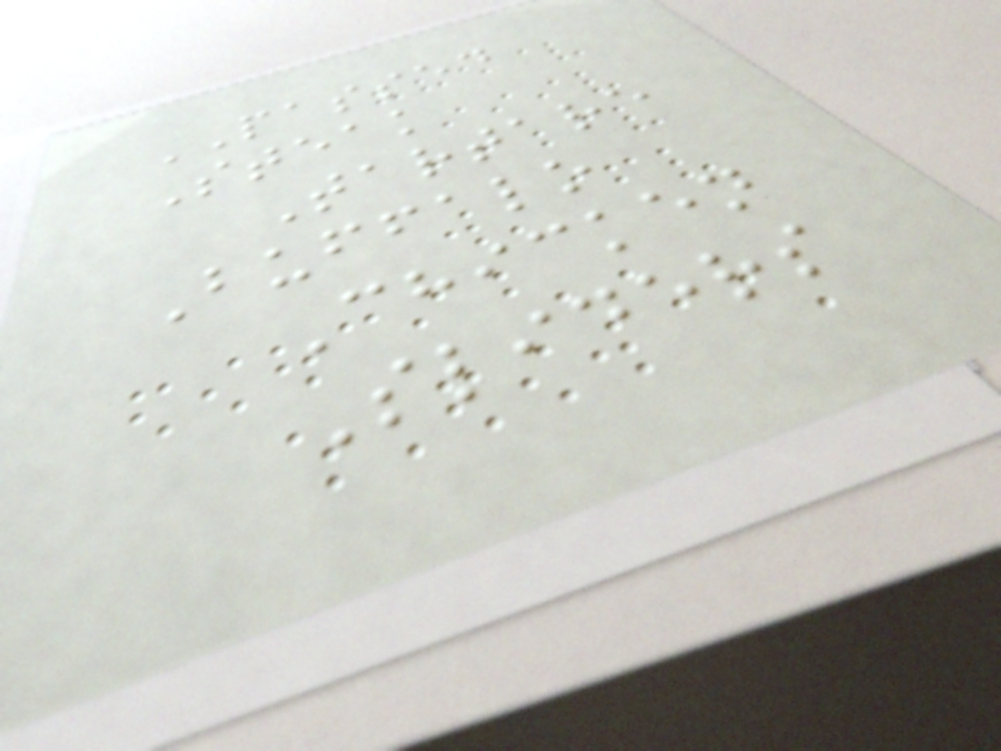PASSED
Steak
Tartare
Buffalo
Chicken
Sliders
